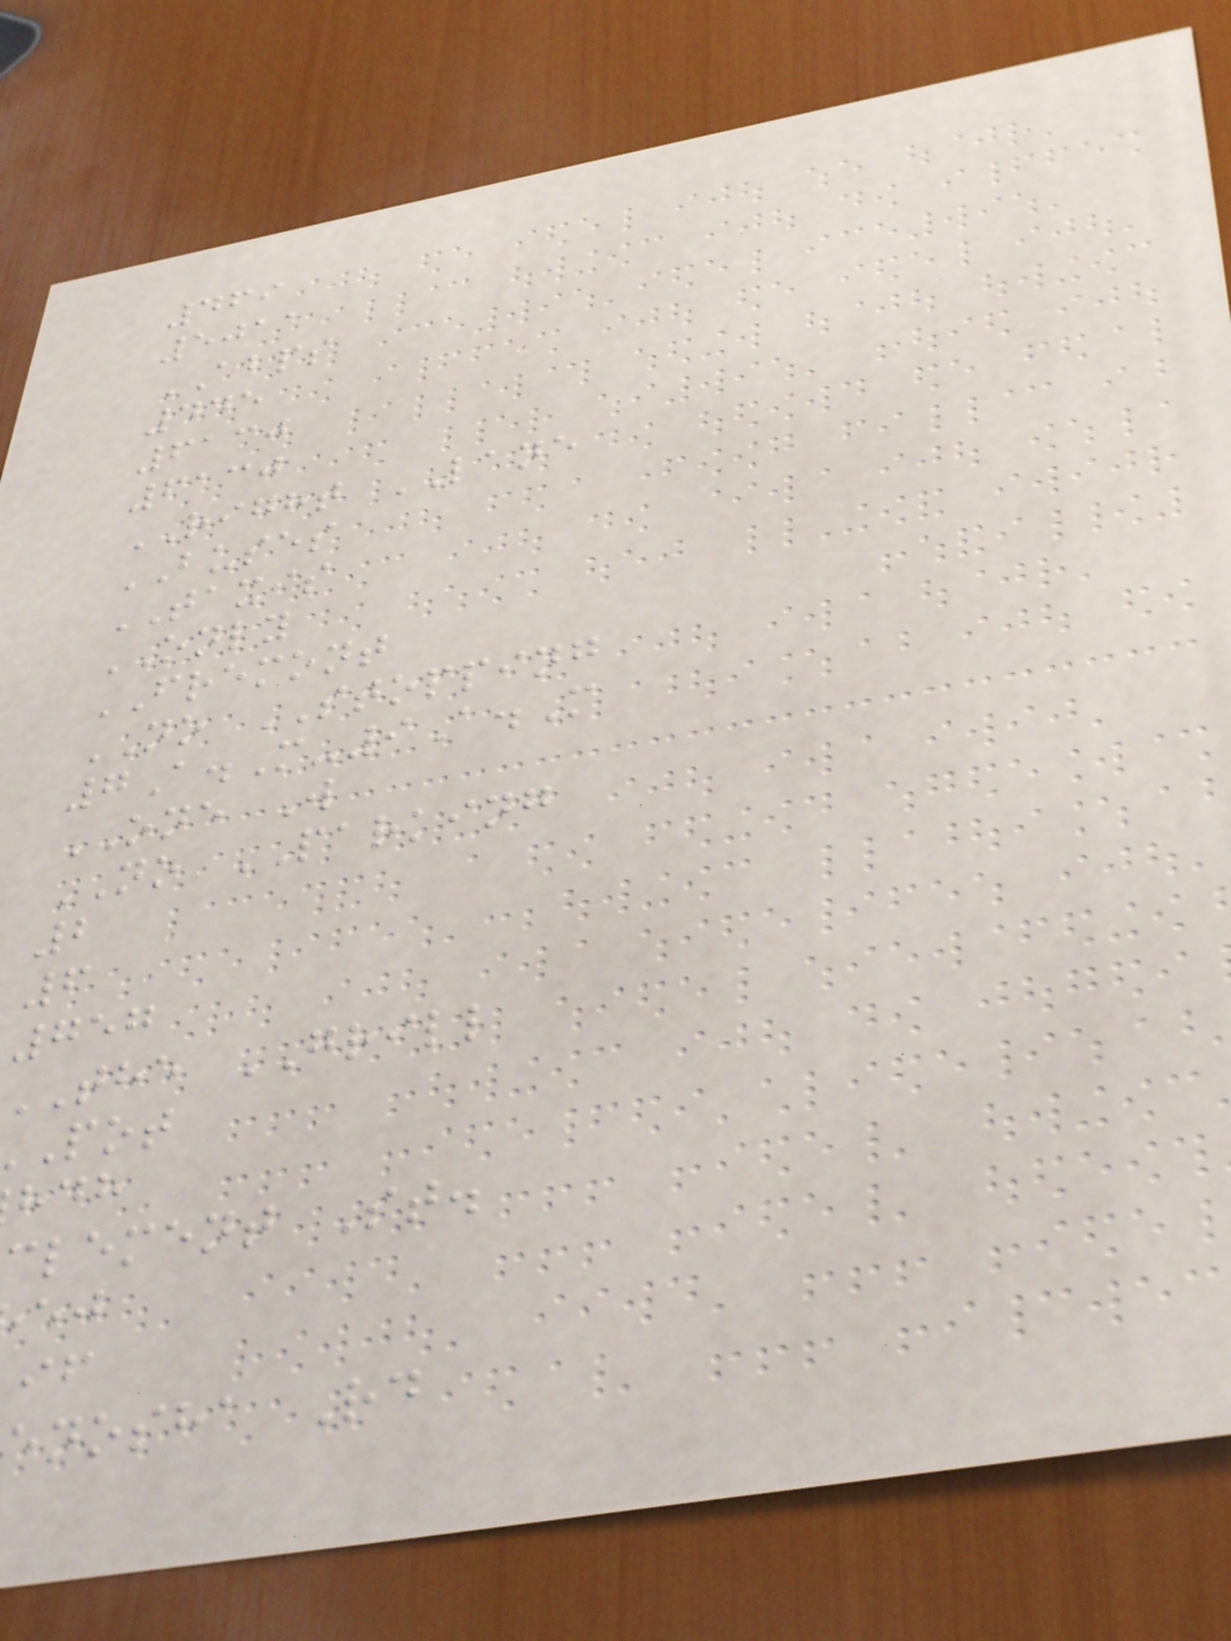469
5011
ABPS
445
6130
6130
RIGHT LANE
BUSES
TAXIS
ONLY
FREMONT
NO STOPPING
7A.M-9A.M
ONE W
NO PARKING
2
6
757
the GRILL
clement St.
enosha Rd
